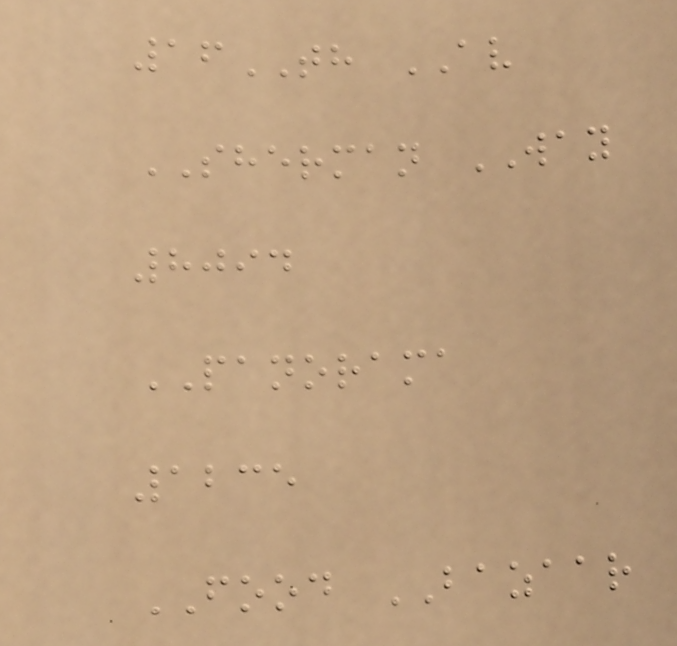16TH AV
SHERMAN WAY
8094
PANORAMA
1235
FOOD BAZAAR
